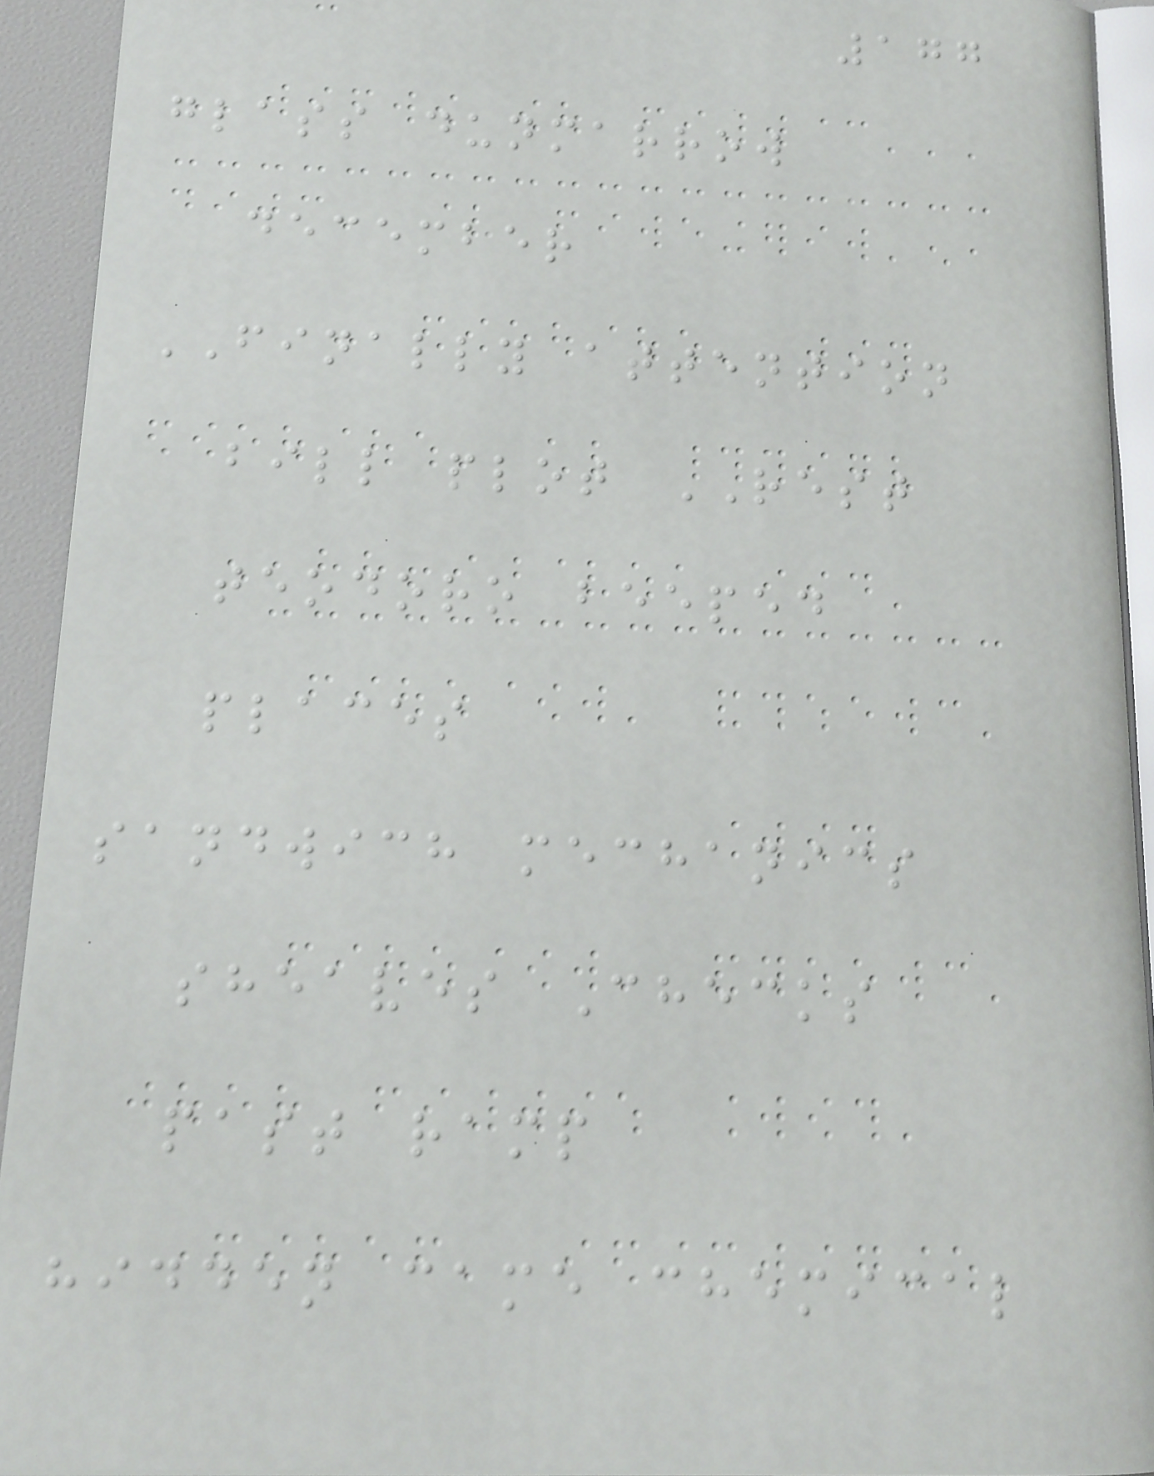177
glass dunmarrow
december
FINALLY attention
bill plot REST
teodoro beeped
places
sandwich mechanics
sheaves Checks
past ramp
hidden came chemical
